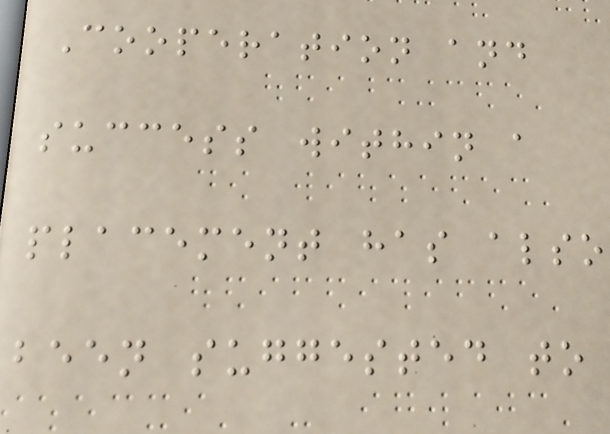Cooperation and
success within a
placement has also
been suggested to
